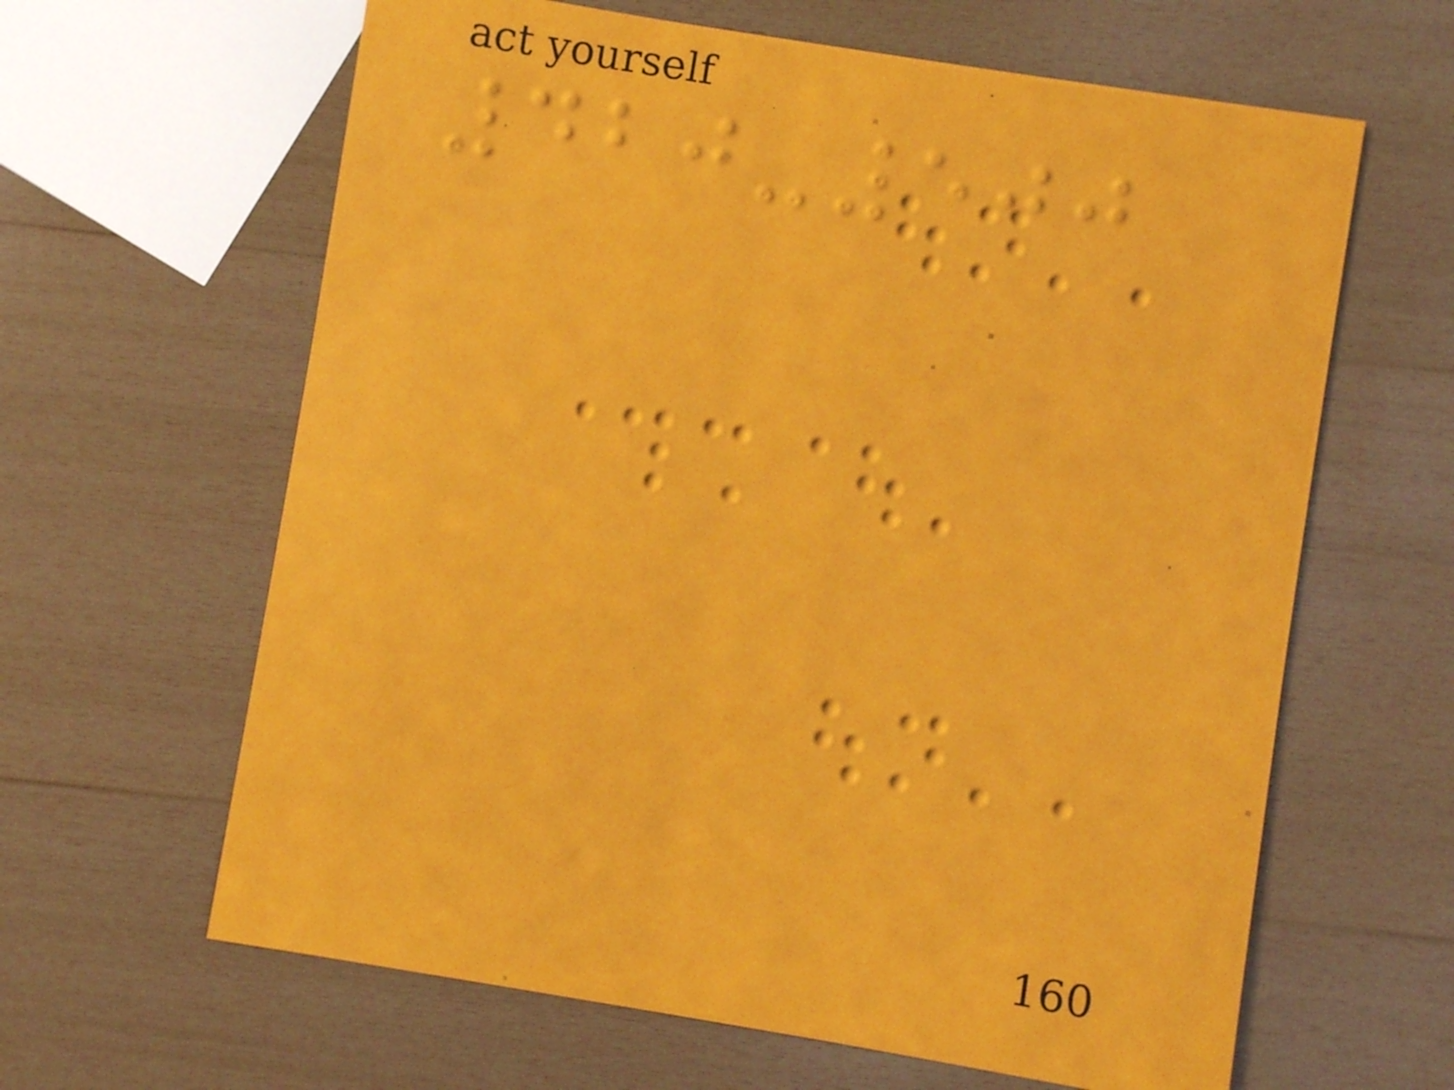420-500
